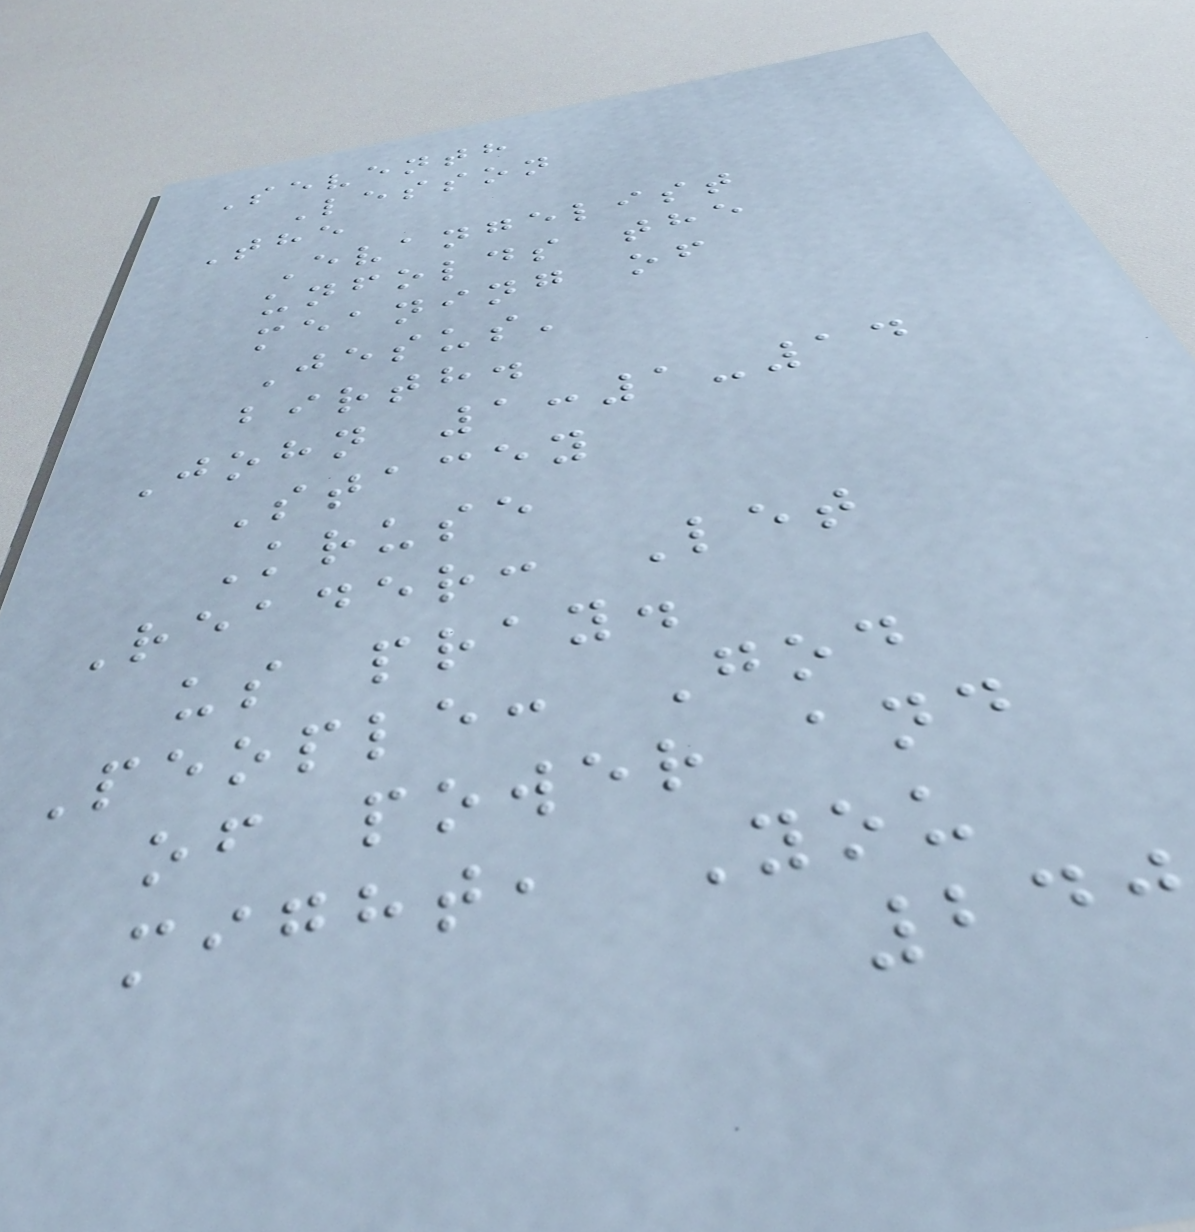Seventh
Lesson
The
Evangelist
unfolds the
meaning of
Jesus'
birth.
John 1:1-14
Stacey
Kruse
Reader: Let
us pray.
People: God
of power and
might, You
240
